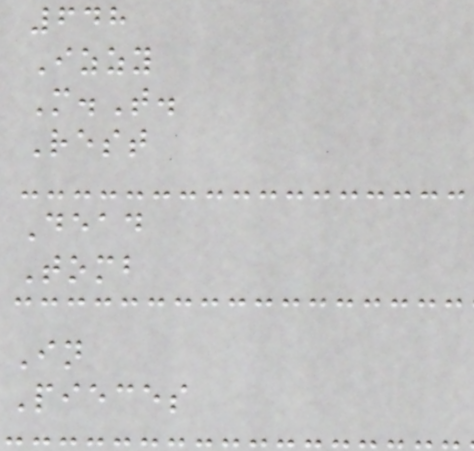648
Izzy
M.T.
Rest
Dead
Tomb
In
Pieces
